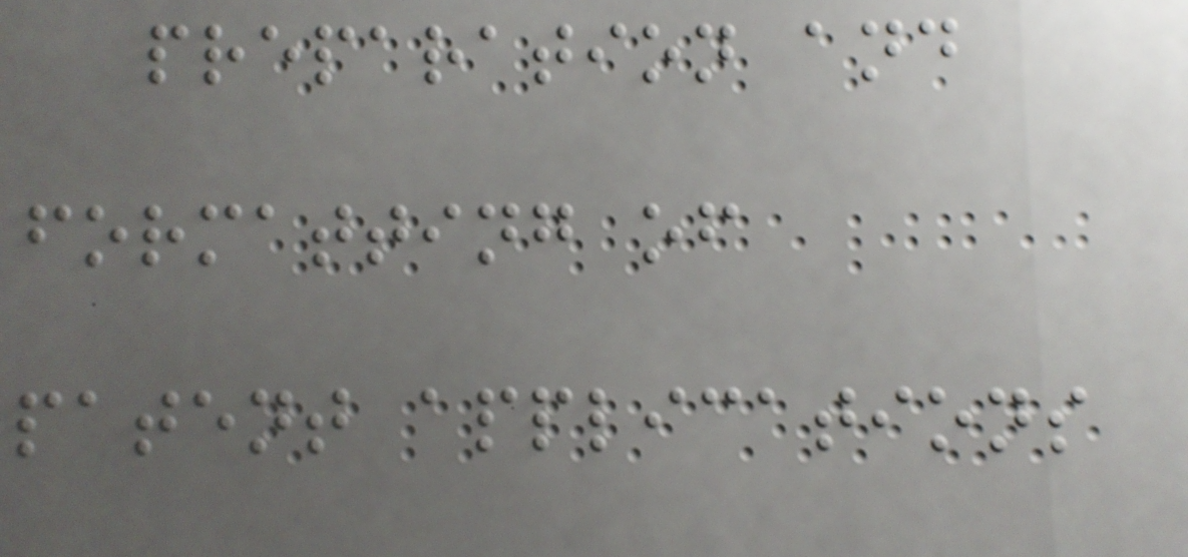preparation and
formatting of
patent applications
